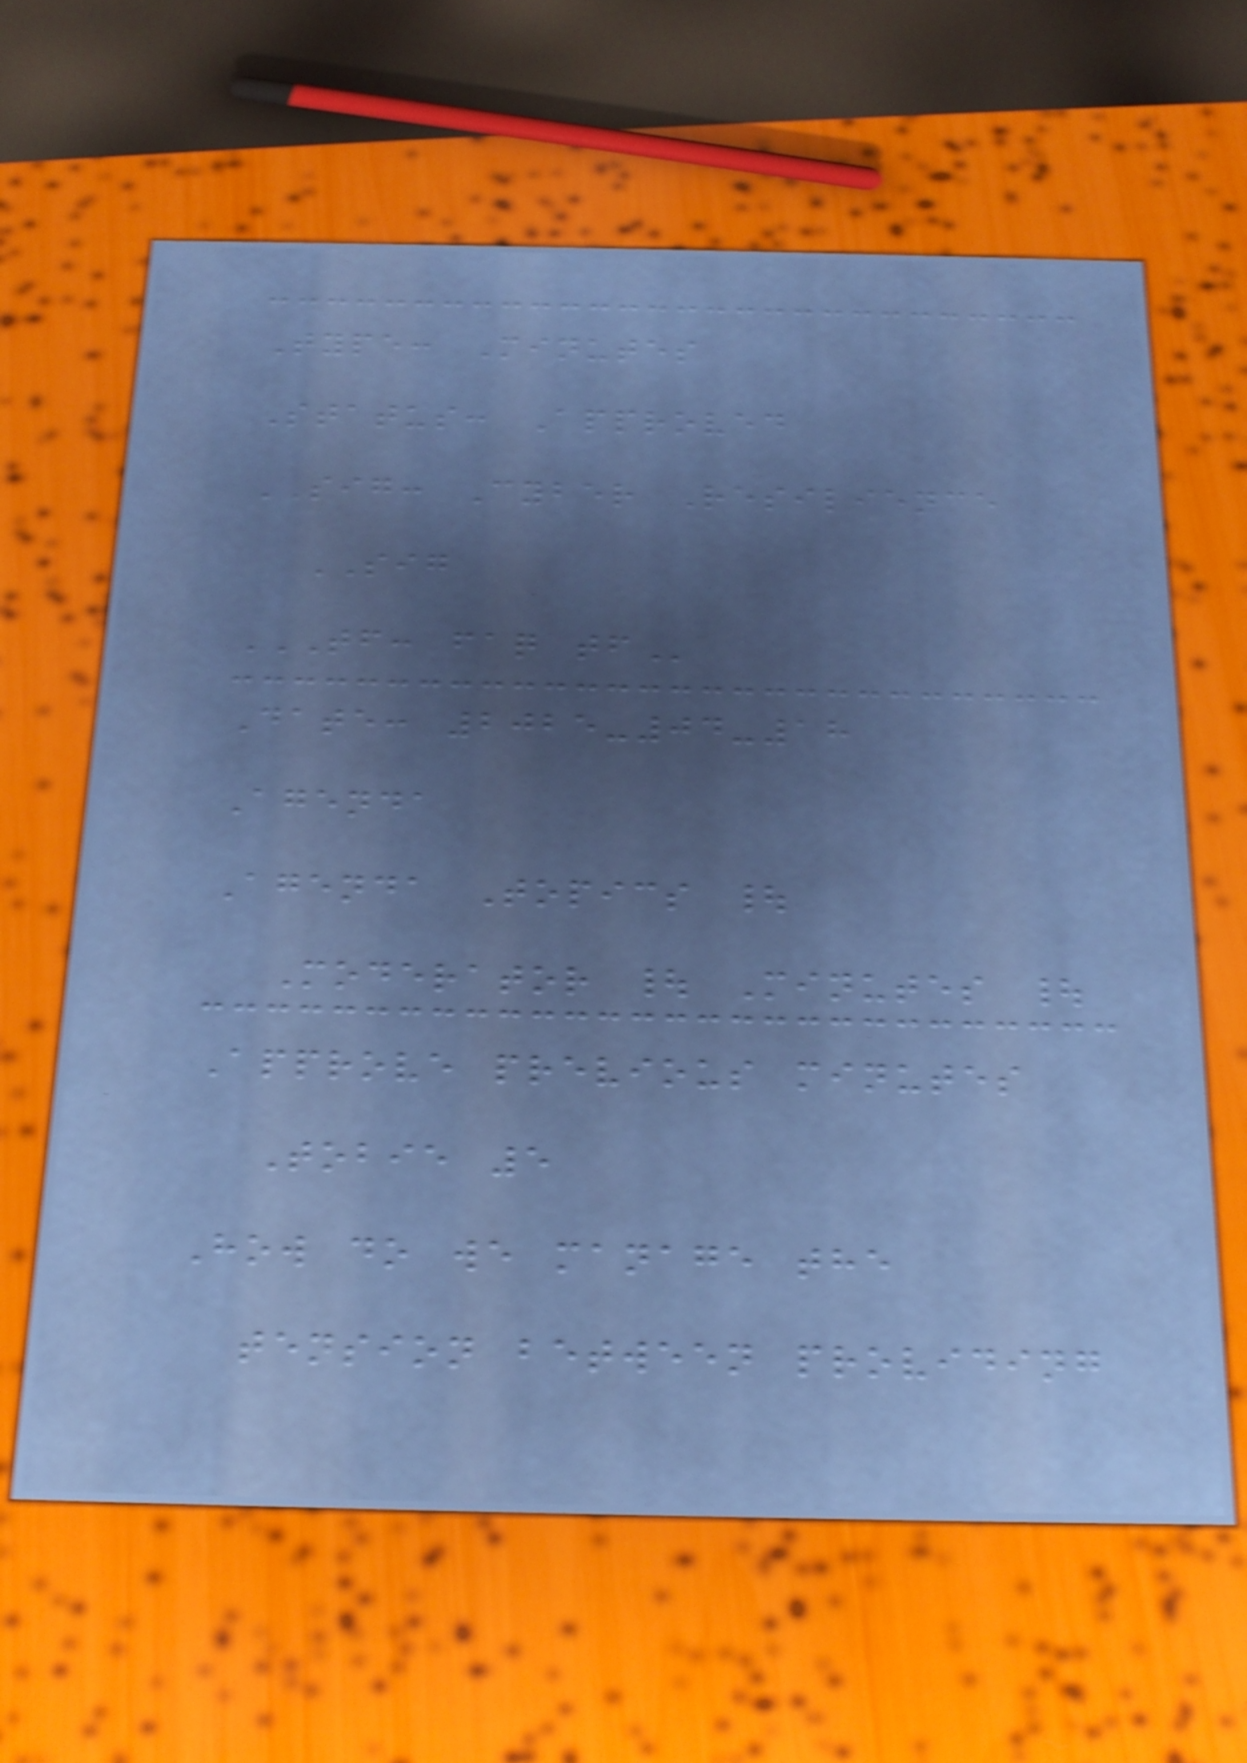Type: Minutes
Status: Approved
SIG: Cyber Resilience
SIG
TF: FAQ TF
Date: 2025-04-18
Agenda
Agenda Topics |
Moderator | Minutes |
Approve previous minutes
Tobie 5
How do we manage the
tension between providing
